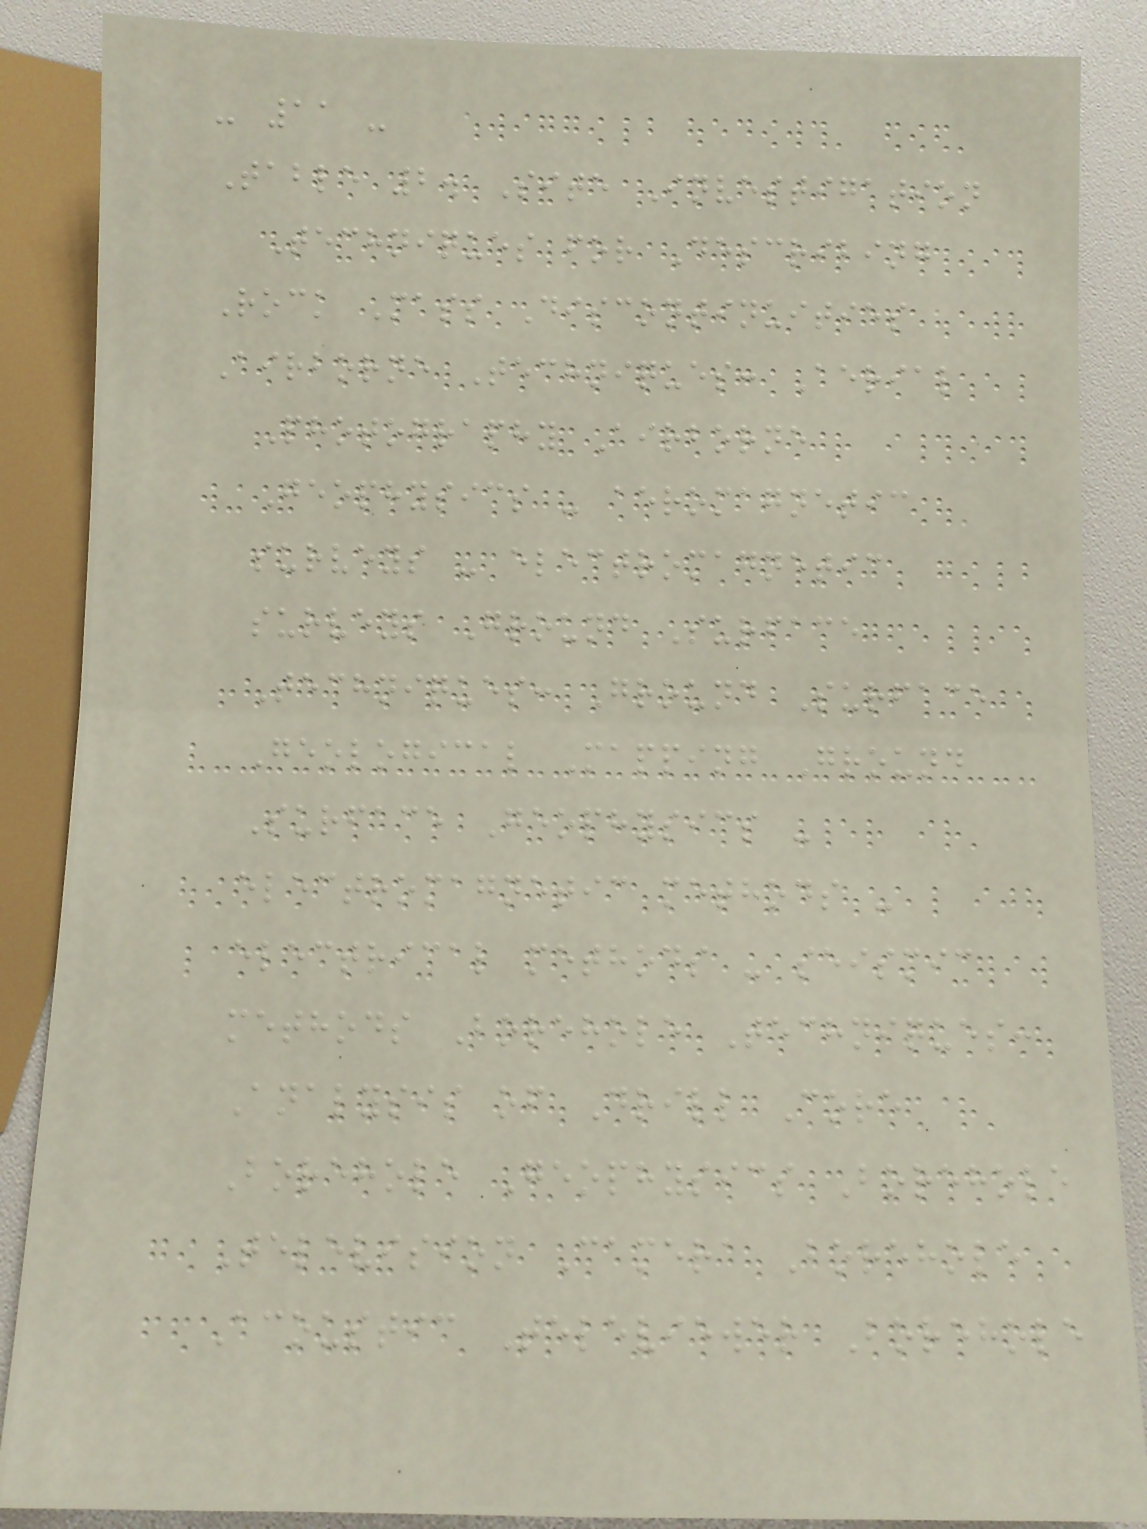- 11 -
Table 2. Site Investigation
Techniques for Describing
Rock Mass Discontinuities
Airborne Techniques: Aerial
Photography Airborne
Geophysics - aeromagnetic
surveys - electromagnetic
surveys Ground Surface
Techniques: Ground Surface
Geological Mapping Ground
Surface Geophysics -
electromagnetic methods -
electrical methods - seismic
methods Borehole Techniques:
Analysis of Drill Core
Borehole Geophysics Borehole
Television Camera Borehole
Acoustic Televiewer Borehole
